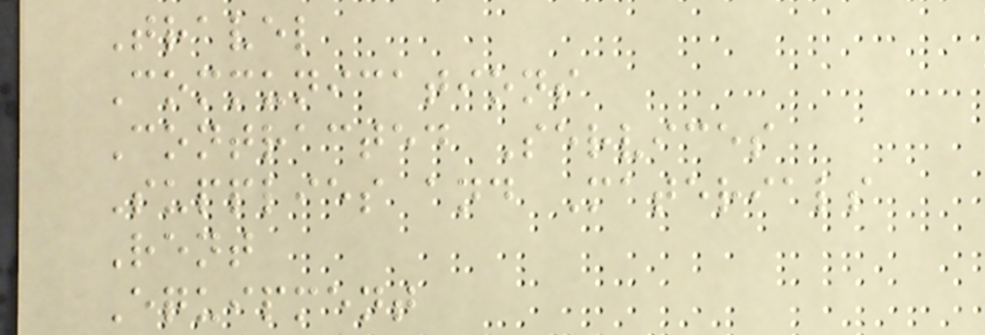Travel
Communications
Contracted Services
Supplies and Materials
Rent
Equipment
